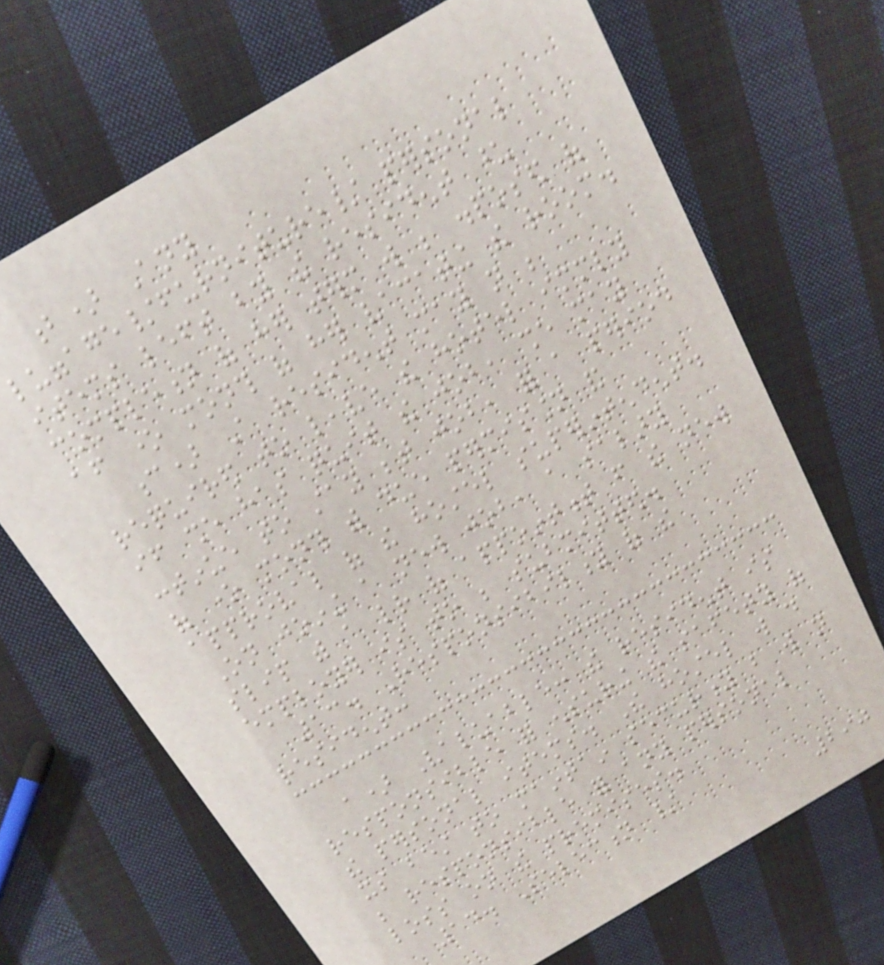b) Any
luggage/furniture/ personal
items left by the resident upon
completion of her term will be disposed of
after one month of her vacating the room.
c) A resident may not be
required to leave the hotel immediately
if she has quit the job, she may
continue to stay between job, for a period
of one month with due permission and
approval of the hostel superintendent.
On joining a new job, a salary
slip with a letter of appointment from the new
employer is to be submitted.
13. Responsibility of the
resident:
a) Valuable: the resident is
responsible for ensuring the safety of
the personal items. The hostel will do
its best to maintain security but will not
be responsible for any personal
loss on the premises.
14. Selection /
290
